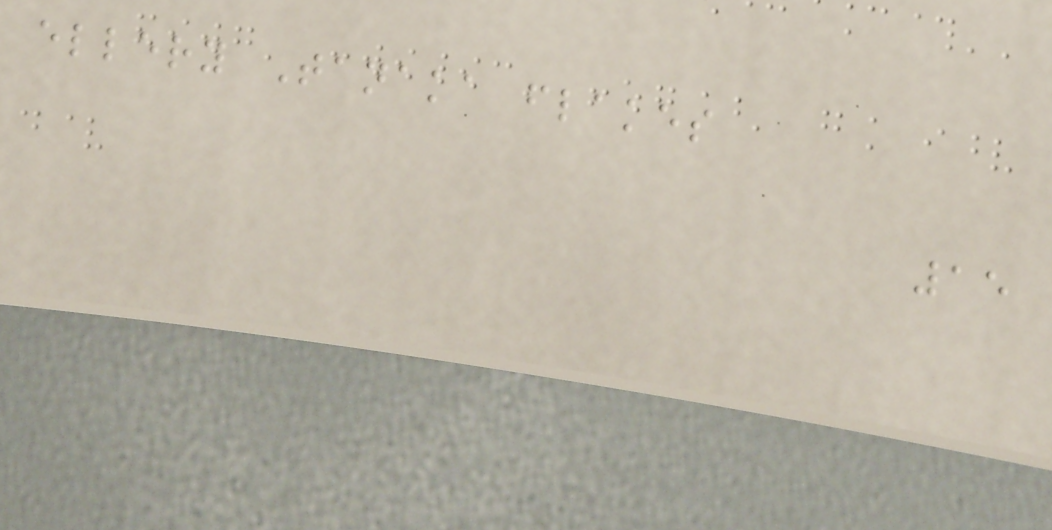ellery Tanaka flakes
15
